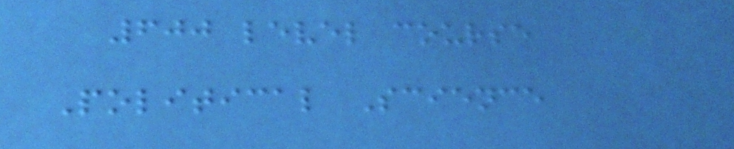600 level course
Political Science
